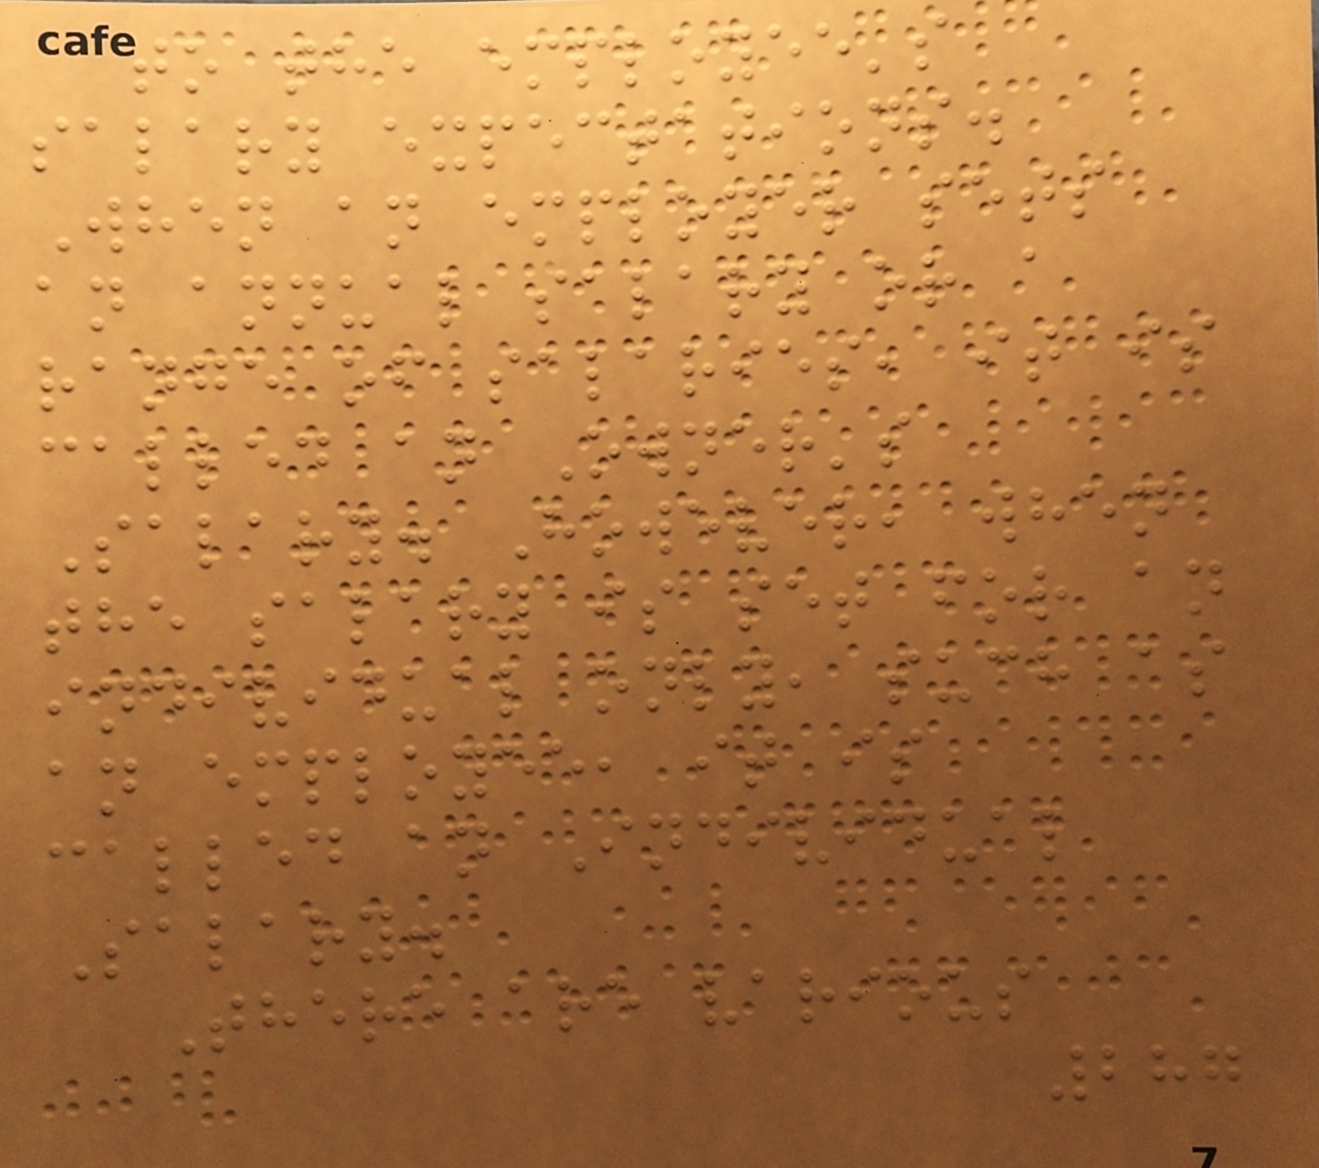to the employee's
salary expectations.
When an employer sets
an annual salary or a
range of salaries, it is
called an Owner's
Salary. However, when
the salary is set for an
individual only, such as
an employee, it is
called an Individual
Salary.
There are various
287
